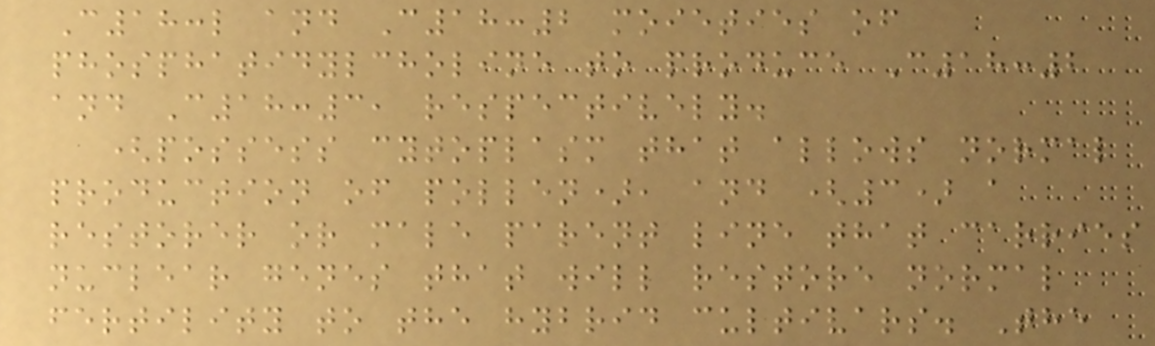C18:l and C18:2 moieties of
phosphatidylcholine to produce C18:2
and C18:3, respectively.
(possess cytoplasm that allows normal
production of pollen), and (3) a
restorer or male parent line that carries
nuclear genes that will restore normal
fertility to the hybrid cultivars. The
